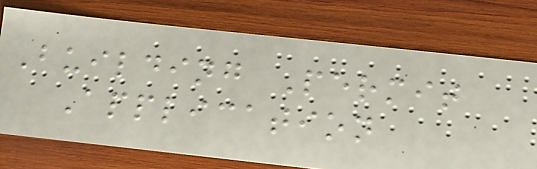Building Permit
Application
